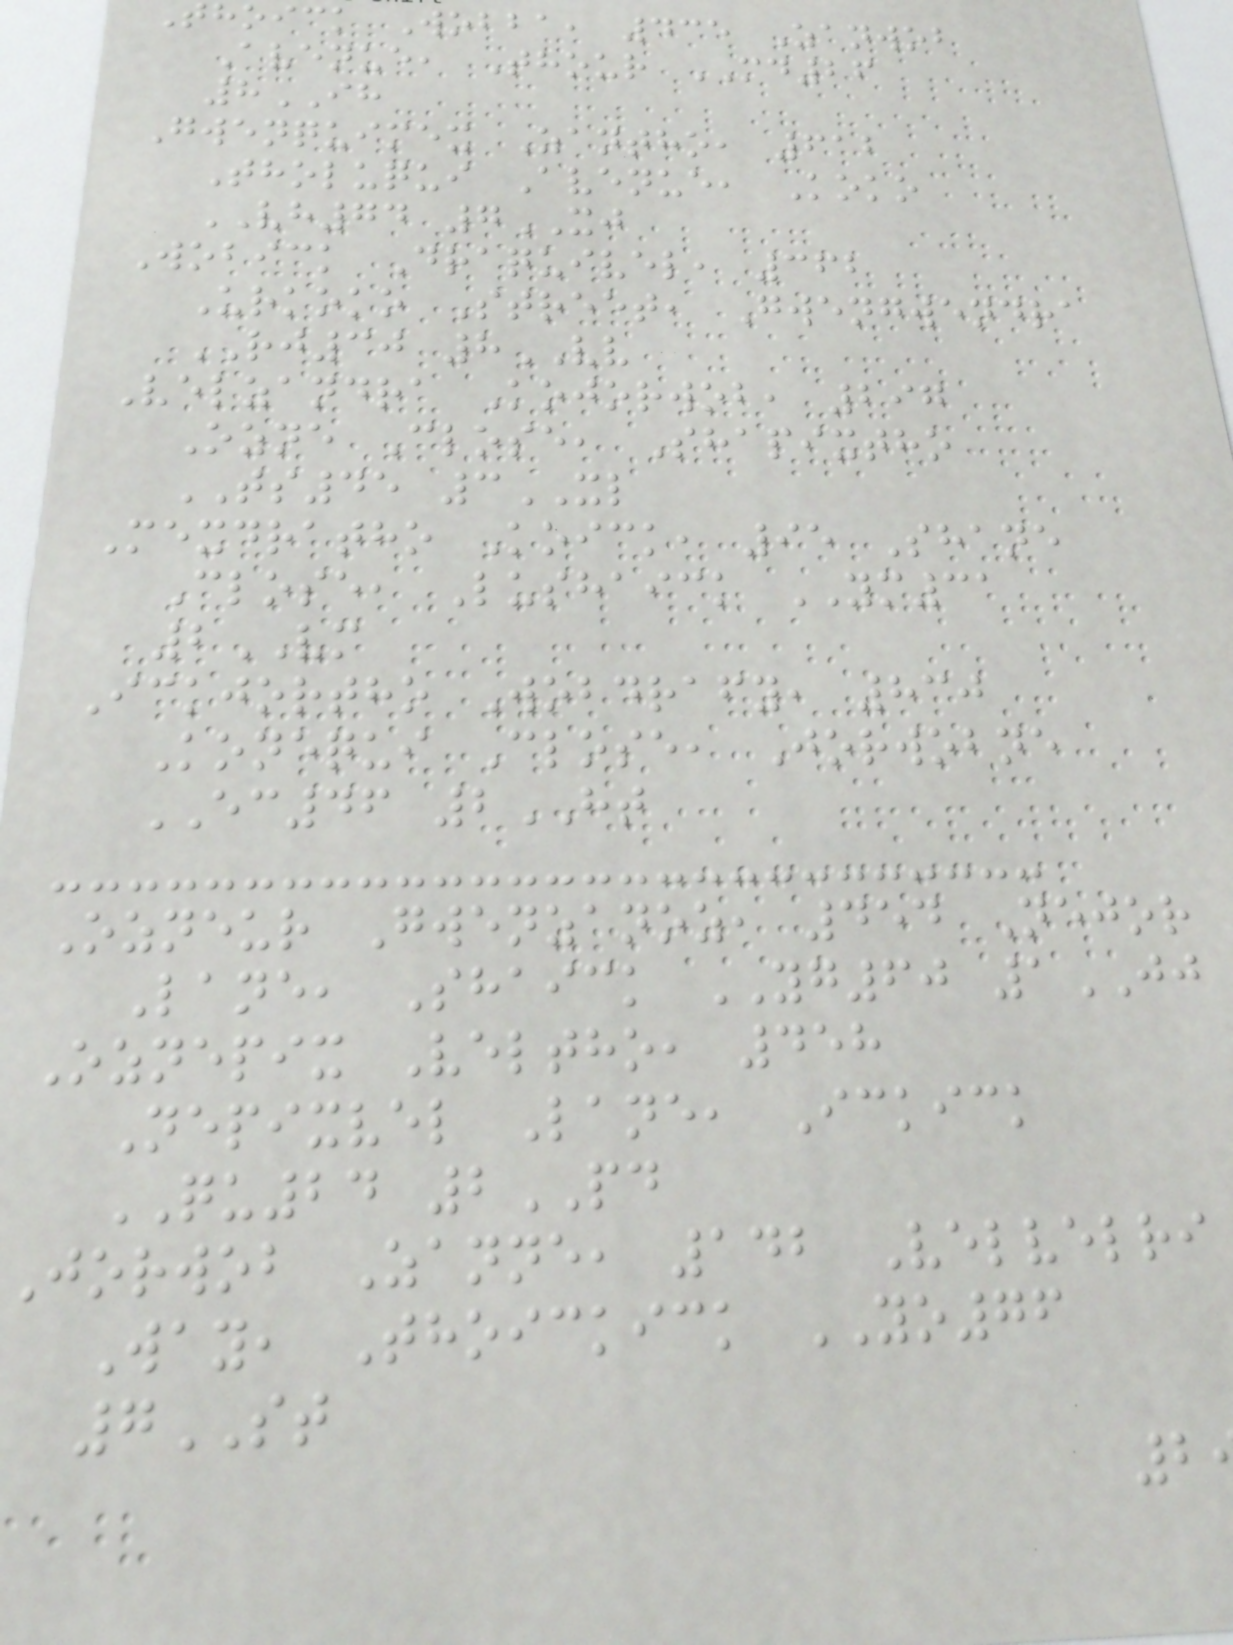hoick Wobba, 435 Zanwob
Avenue, Thour MD26
8IH
Gwenquimex Zantho, 612
Tholuqui Avenue, Koko
VH74 7XJ
Wobick Draquivel, 362
Urkoko Street, Gwengwendra
RJ30 8VV
Velzandra Kojorwob, 297
Ozne Close, Shapixtho
TS45 3XL
Mexdratho Koick, 95 Shane
Close, Lushaick YM31
2VM
Ickjortho Wobdrafy, 830
Konequi Close, Jorwobne
EC46 2HT
Ozneur Gwenzanoz, 454 Nejor
Lane, Shaick YG60 1JJ
Oznepix Veltho, 458
Nepixvel Lane, Ickick
QU24 2PD
Jorwob Zanne, 142 Velvelri
Way, Thoickick YO76
7ST
